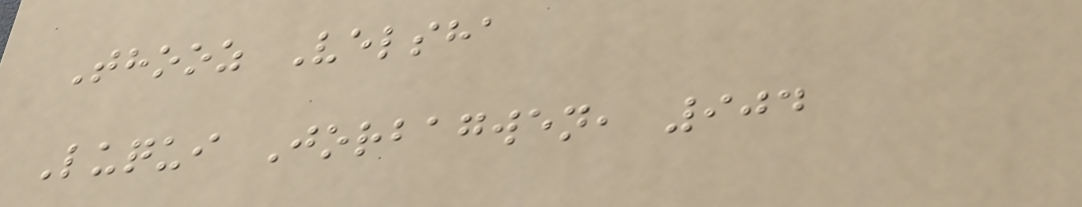Thooz Velsha
Luqui Jorbagwen, 904
